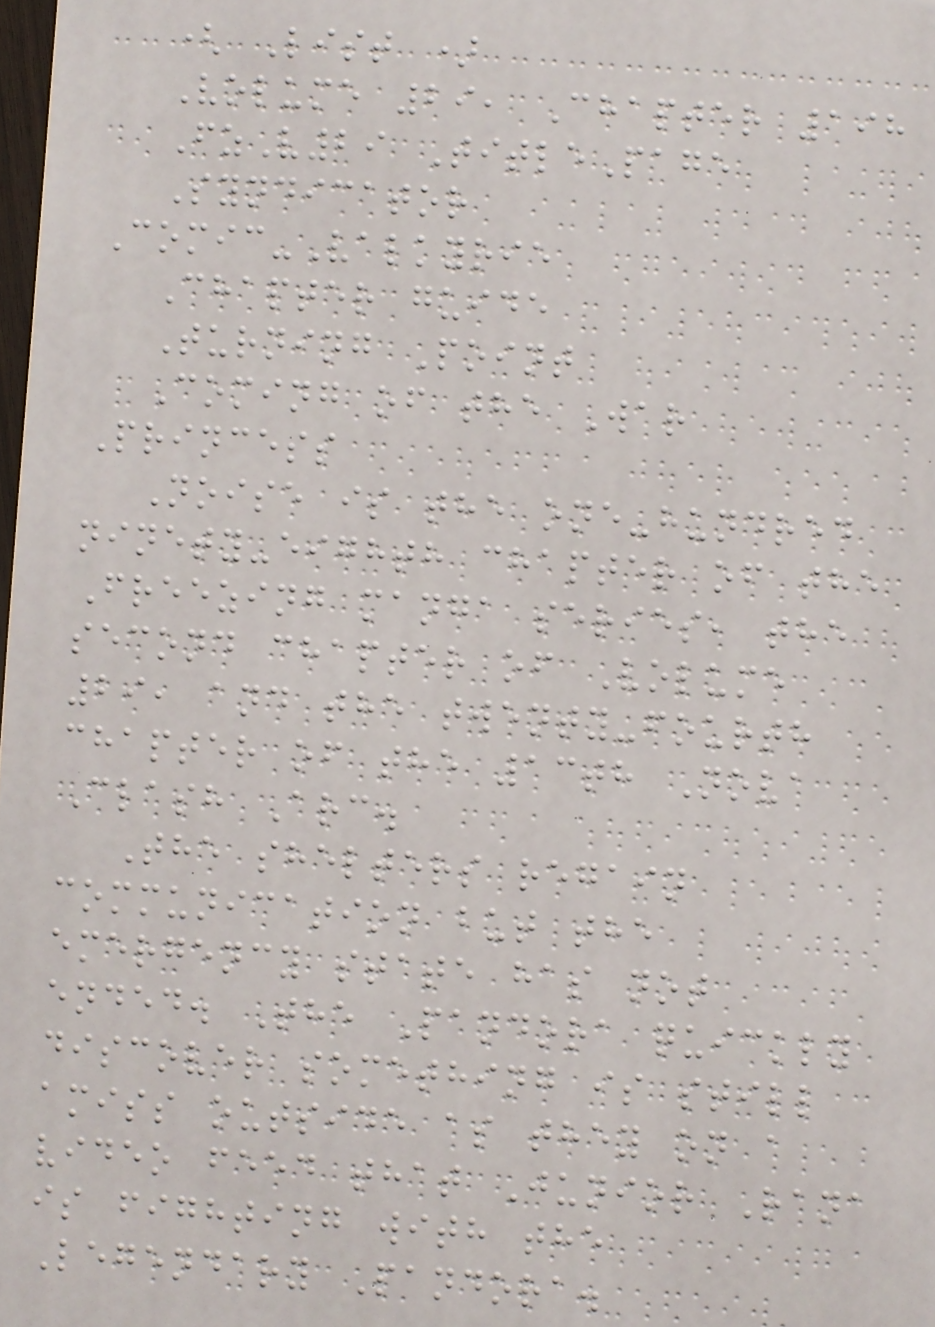( List )
Volume 29, Chapter 198
FzV29 TitlePage
Syndicator
Comic-Valkyrie
Chapter guide
Turning Point
Coming of the War
Princess
Noise is the one-hundred
ninety-eighth chapter of the
Freezing manga series, the
second chapter of Volume
29, and the twenty-fourth
chapter of the 13th Nova
Clash Arc.
The shelters regain
communication but the
emergency state has not
ended. The Pandora quickly
discover something is still
amiss outside as they on a
video feed that Junior Rana
is fighting with the
Legendary Pandora.
